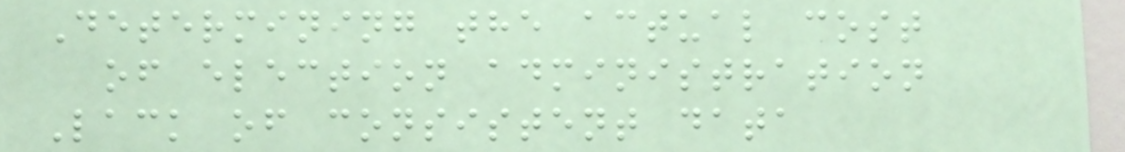Determining the actual cost
of election administration
Lack of consistent data
